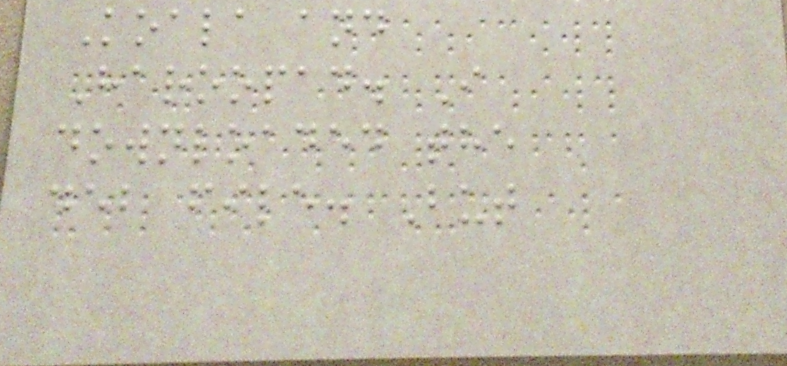Koala and
Haroopad. I
downloaded the
deb file. But
